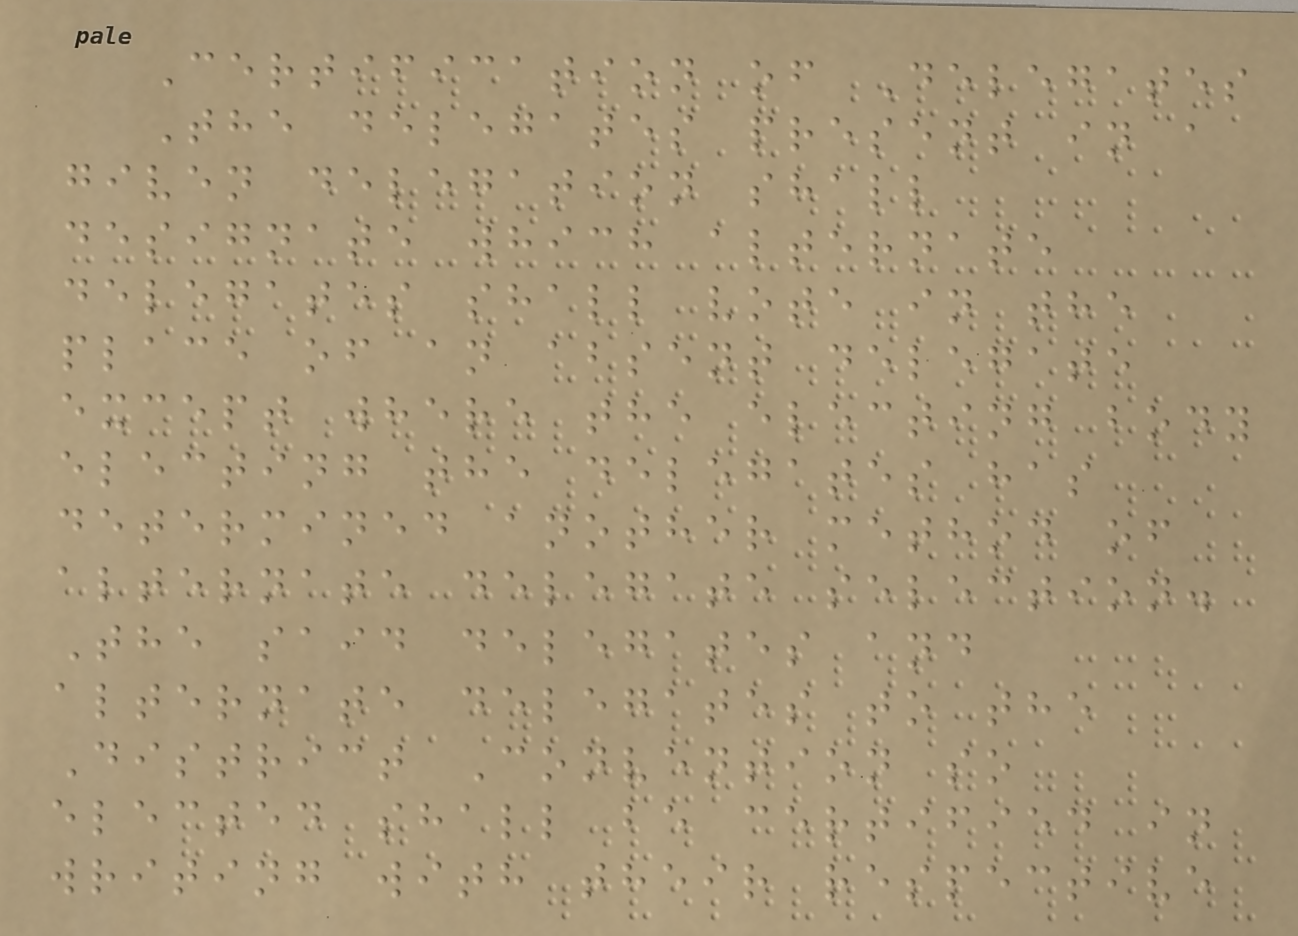Certification of Delegates
The delegates present in a
given delegation shall
designate which alternate
delegates shall vote in the
place of an absent delegate
except where the electing body
electing the delegates has
determined another method of
alternate delegate selection.
The said delegates and
alternate delegates to the
District Convention so
elected shall be certified in
writing with their respective
